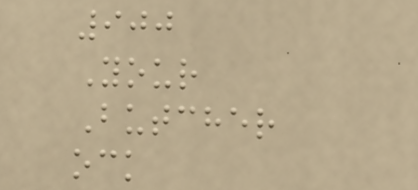900
Your
Butcher
ock
